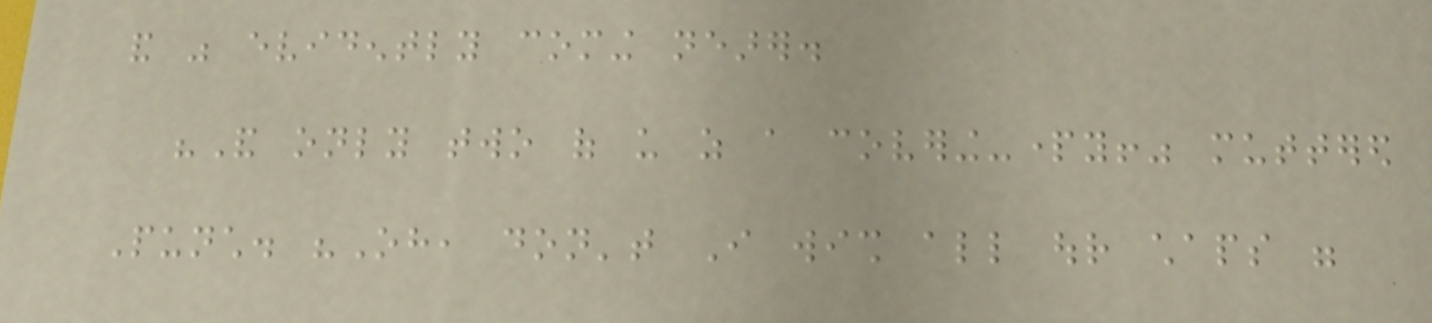and was evidently coming nearer.
"And only two of us as a covering-party!" muttered
Punch. "Oh, don't I wish all our chaps were
